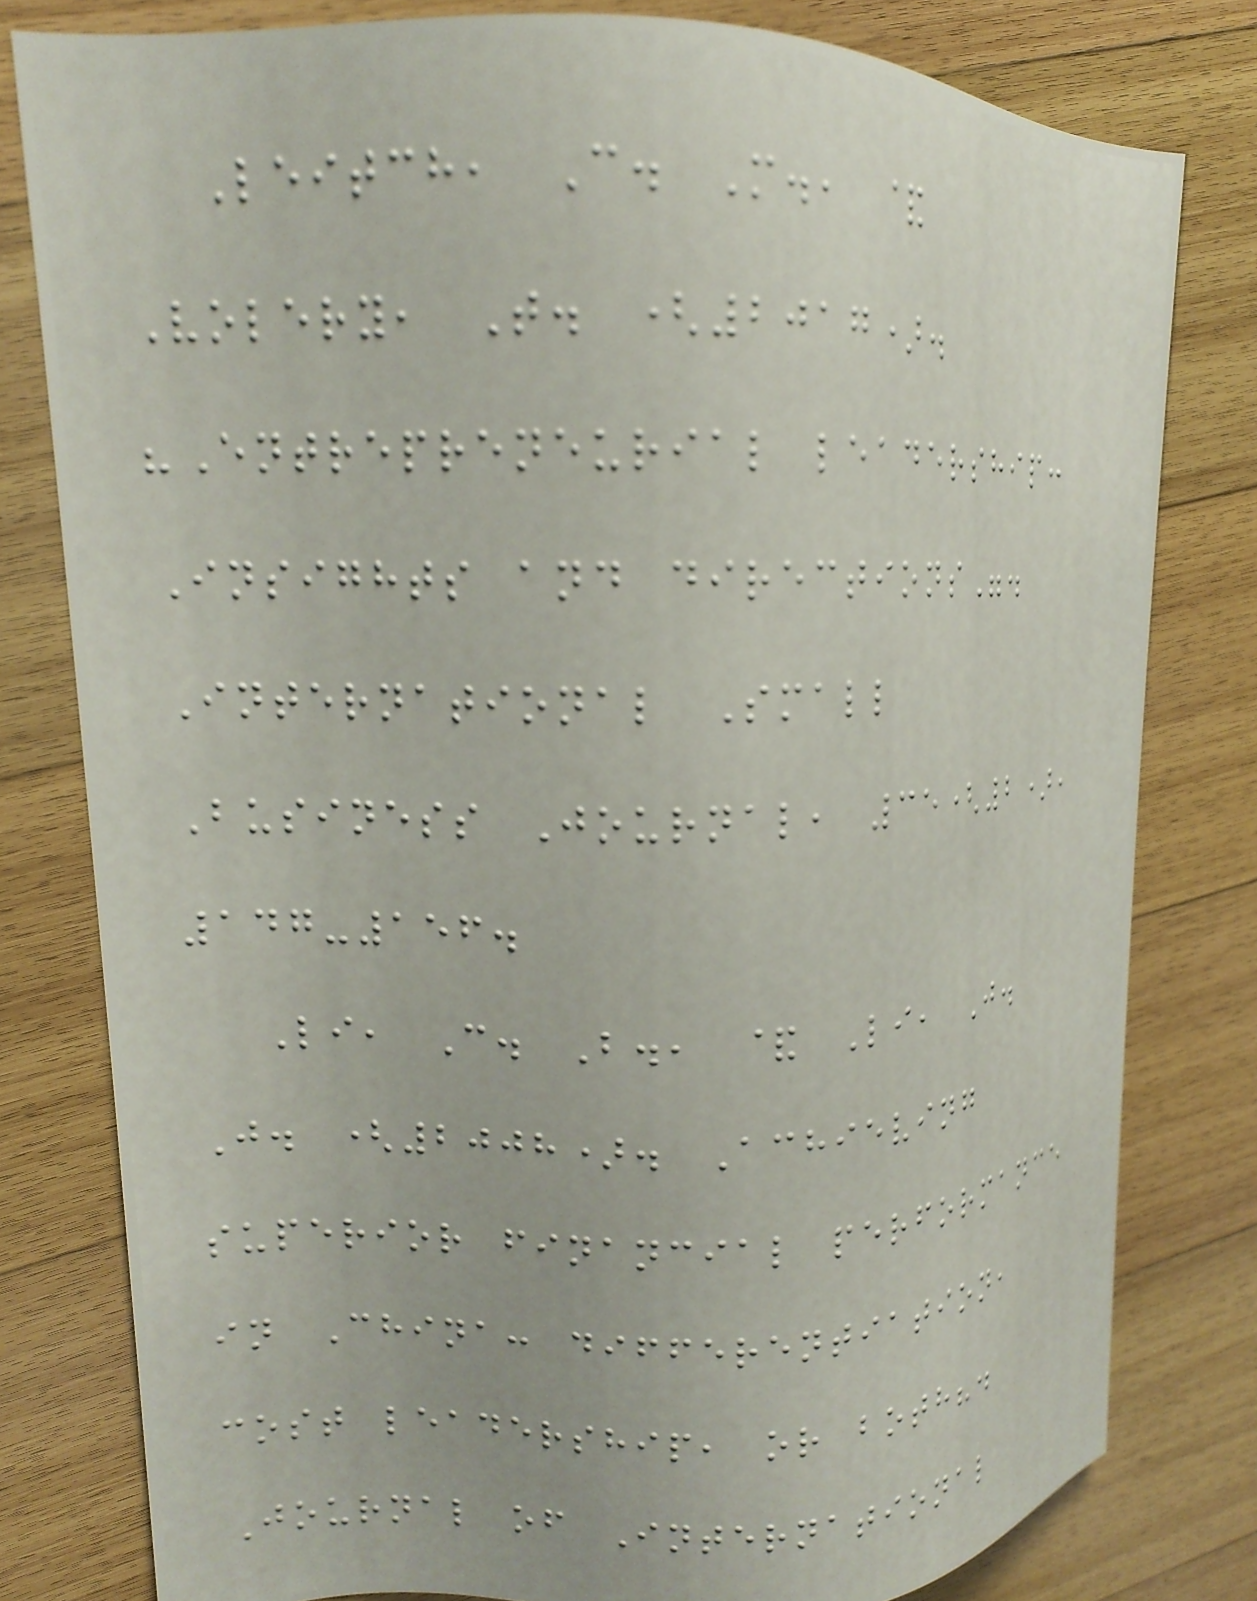Leitch, C. M., &
Volery, T. (2017).
"Entrepreneurial leadership:
Insights and directions".
International Small
Business Journal, 35(2),
147-156.
Li, C. B., & Li, J.
J. (2008). Achieving
superior financial performance
in China: differentiation,
cost leadership, or both?.
Journal of International
